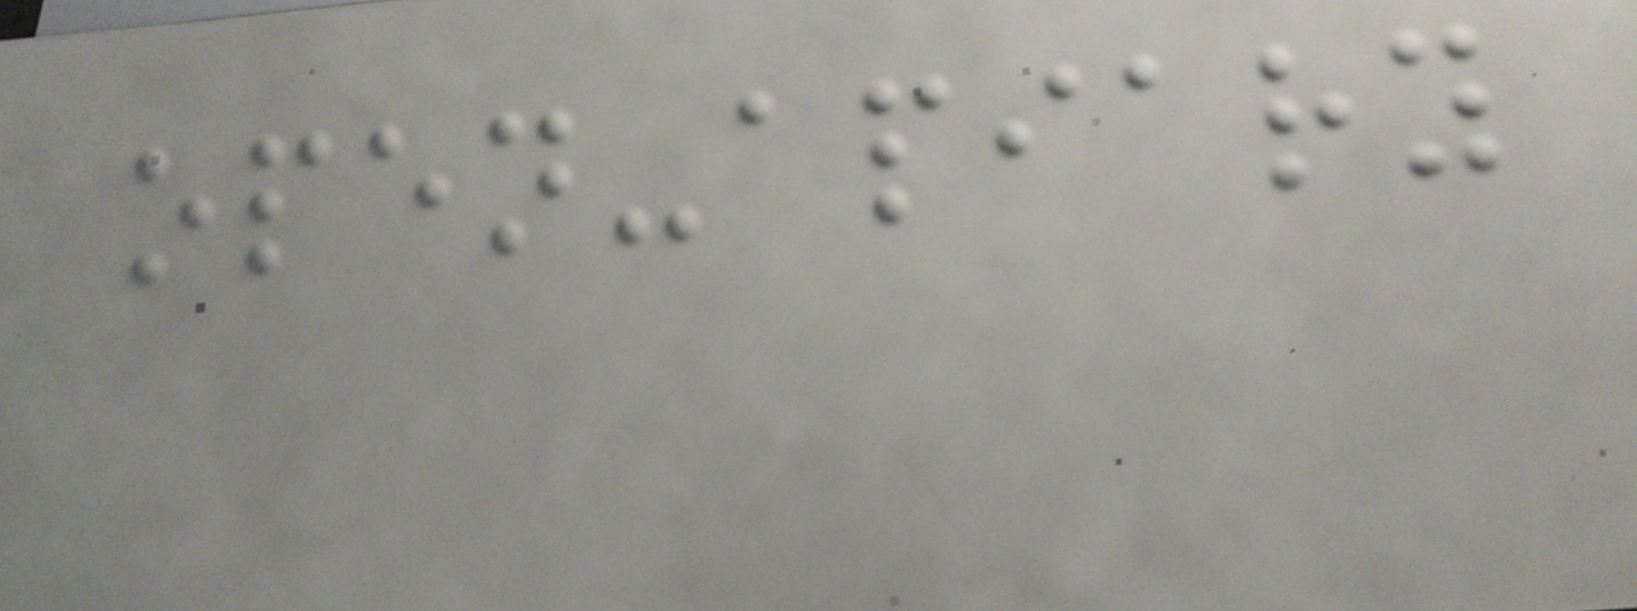open-apiary
